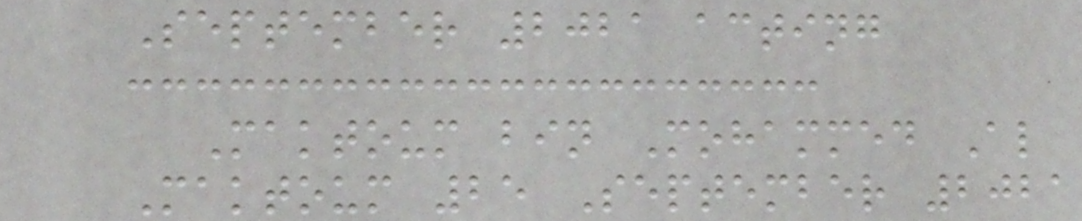September 2021 acting
Maktoum bin Mohammed Al
Maktoum 25 September 2021
